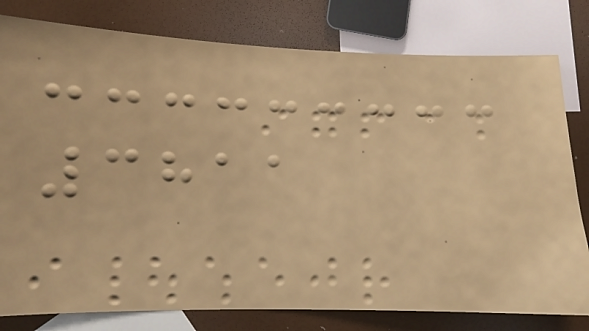3811
